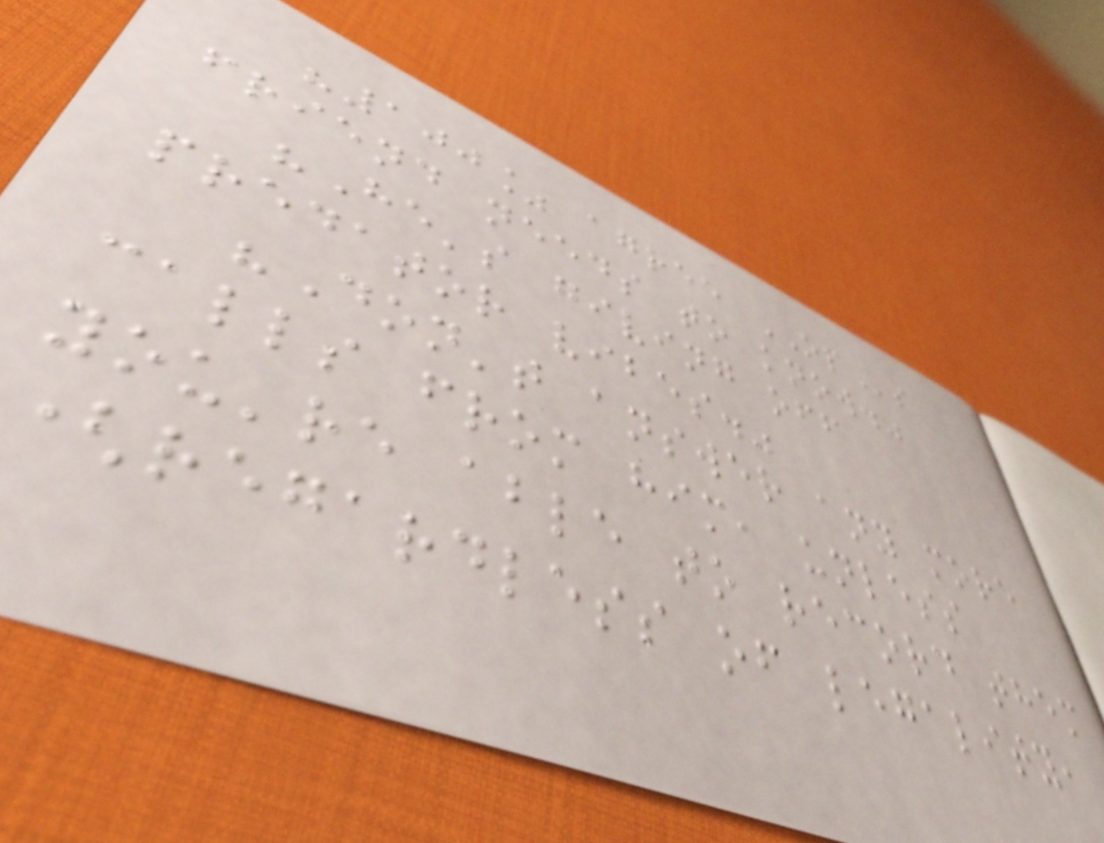"100% agree OPs
friend needs to know."
"He's giving off
predator vibes."
"Don't answer any more
calls from him, unless
you're able to record them
(regardless of legality,
